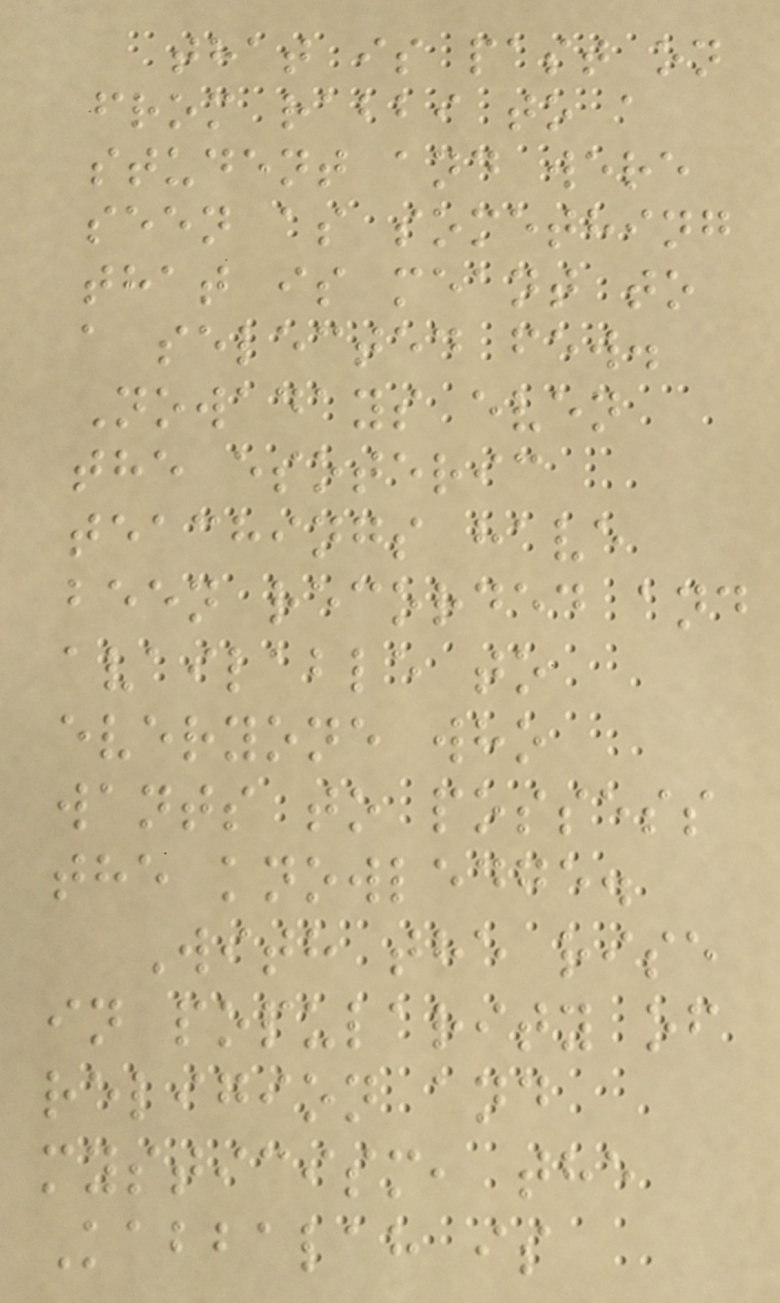that is past on
from rabbi to a
student and were
seen as something
that is meant to
a selected few.
Nowadays even
the esoteric
teachings have
been recorded and
available to
everyone who
wants to possess
the knowledge.
With the rise
in popularity of
religion and
mysticism, the
Kabbalah is
